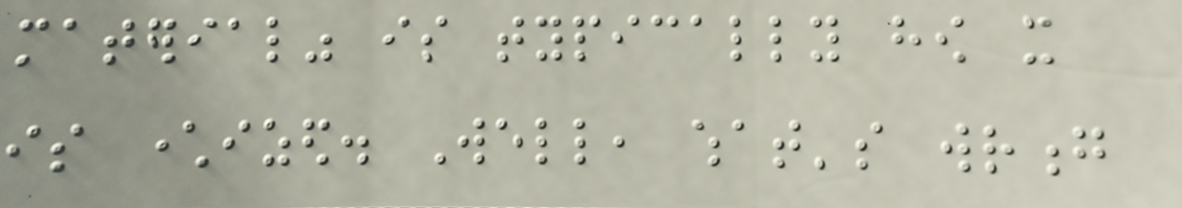material" is typically how it
is characterized. Well, what's wrong
